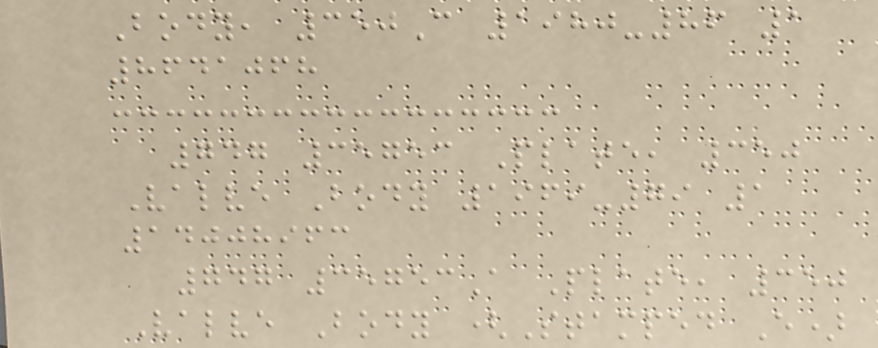Body, 350C 1980-86 1
8641068
747 35753 Plate, 350
Valve Body 1969-79 1
14008963
747 35753A Plate, 350
Valve Body (Stamped E)
